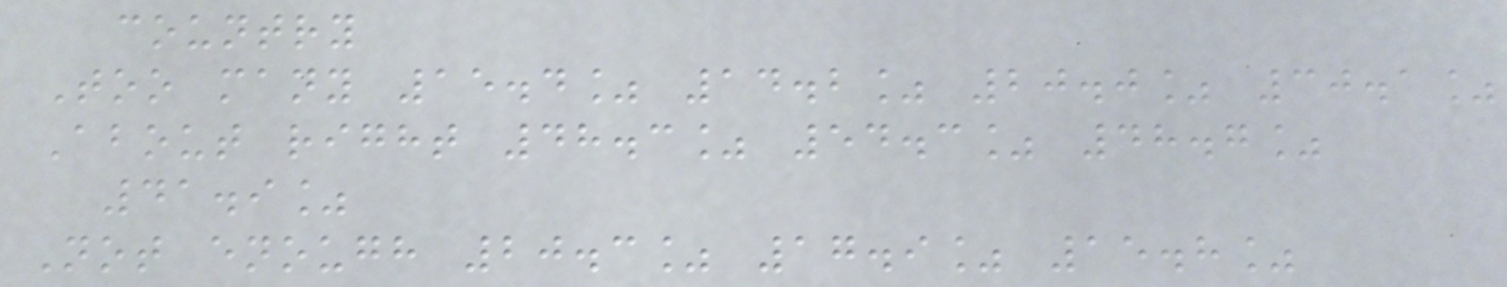country
Too many 15.4% 14.2% 20.0% 30.1%
About right 48.3% 54.3% 48.7%
41.9%
Not enough 20.3% 17.9% 15.8%
